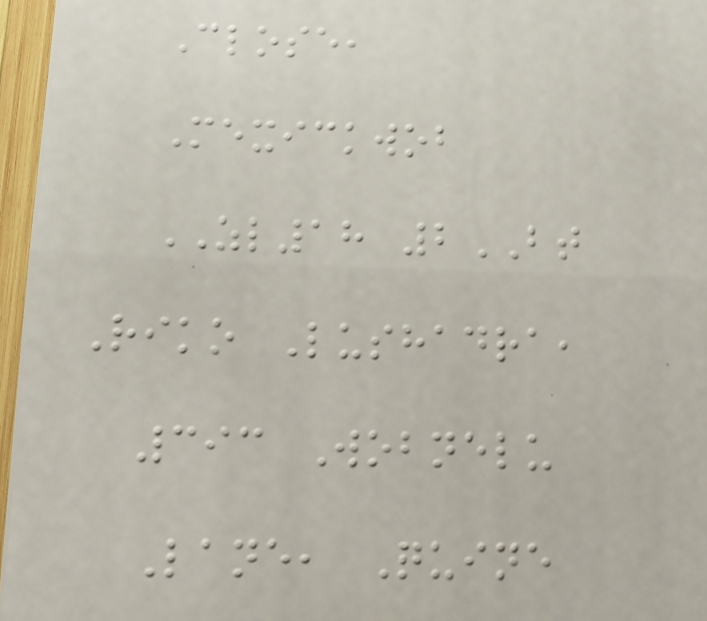Close,
Mexickwob
ZL18 2BT
Riko Lushadra,
393 Wobnelu
Lane, Quine
